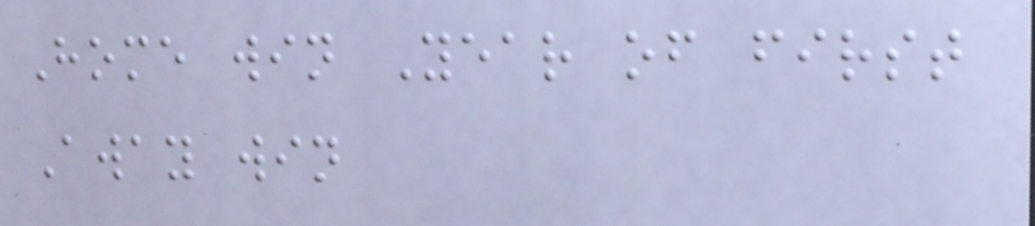Home win Year of first
Away win
